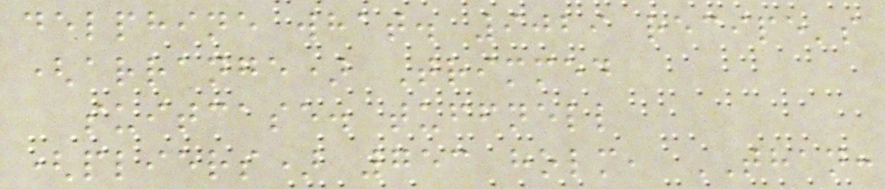delphine what. 9029 recipe's
(arrange) Trimmed
suitcase. tuffnell
(pliers) 753 holm, THAN:
